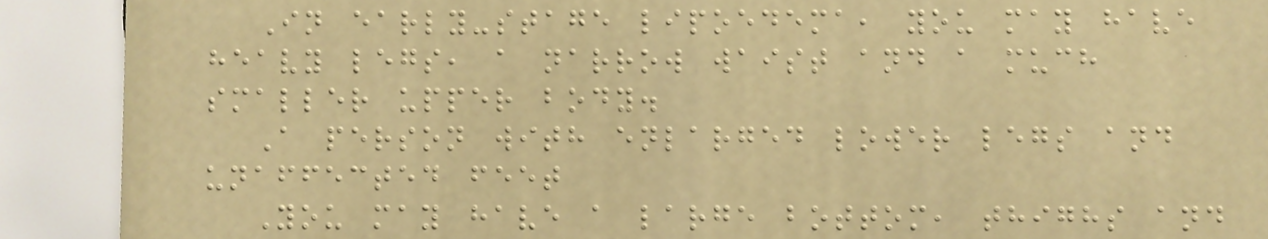In early-stage lipoedema, you may have
heavy legs, a narrow waist and a much
smaller upper body.
A person with enlarged lower legs and
unaffected feet
You may have a large bottom, thighs and
